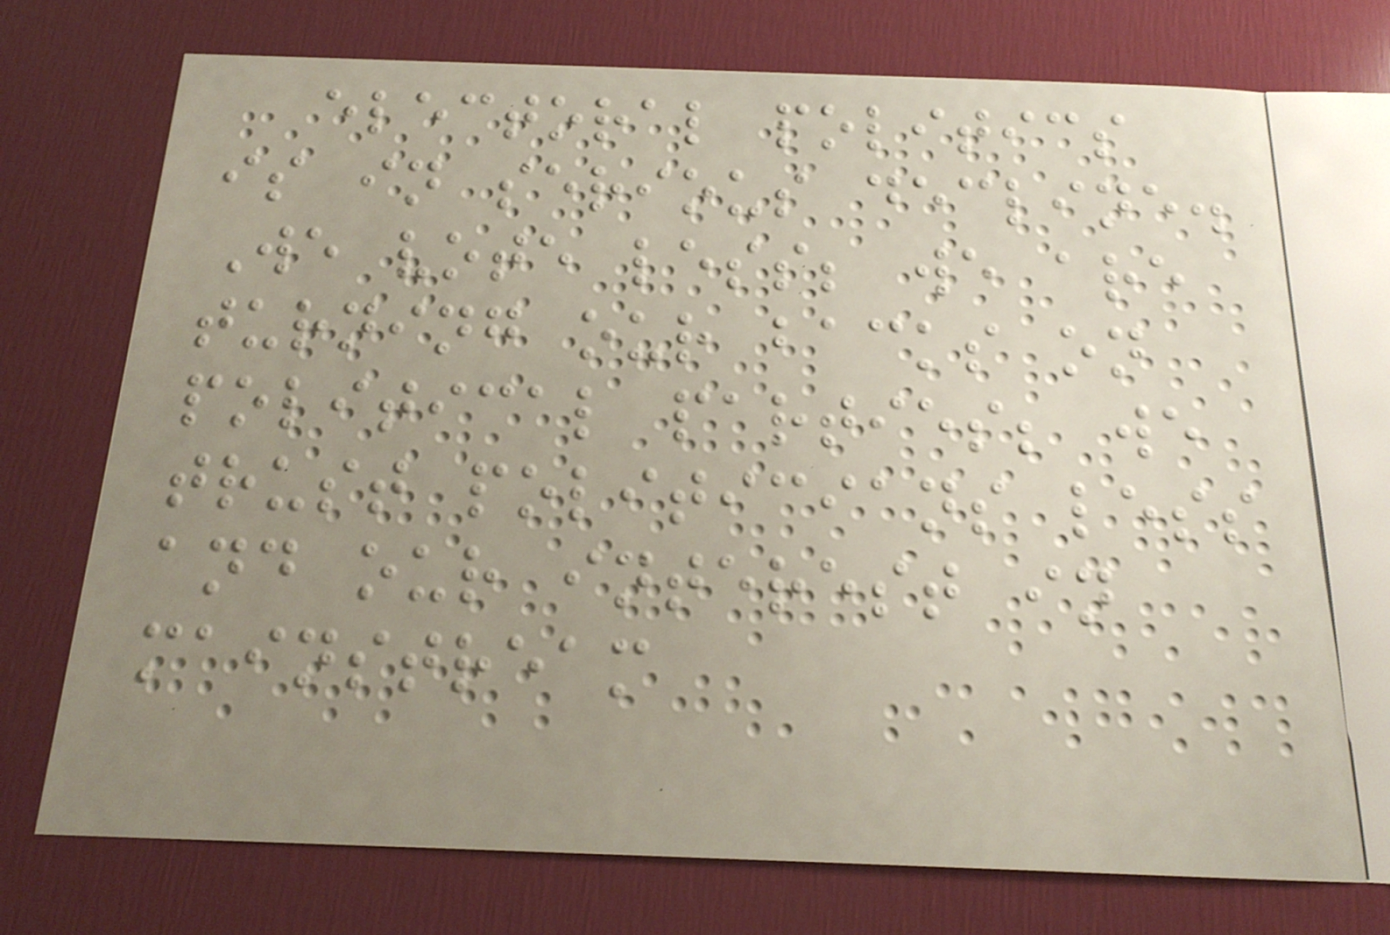electoral politics
is in serious decline.
We vote less; we are
turning our backs on
political parties; we
trust politicians less
and our interest in
mainstream
